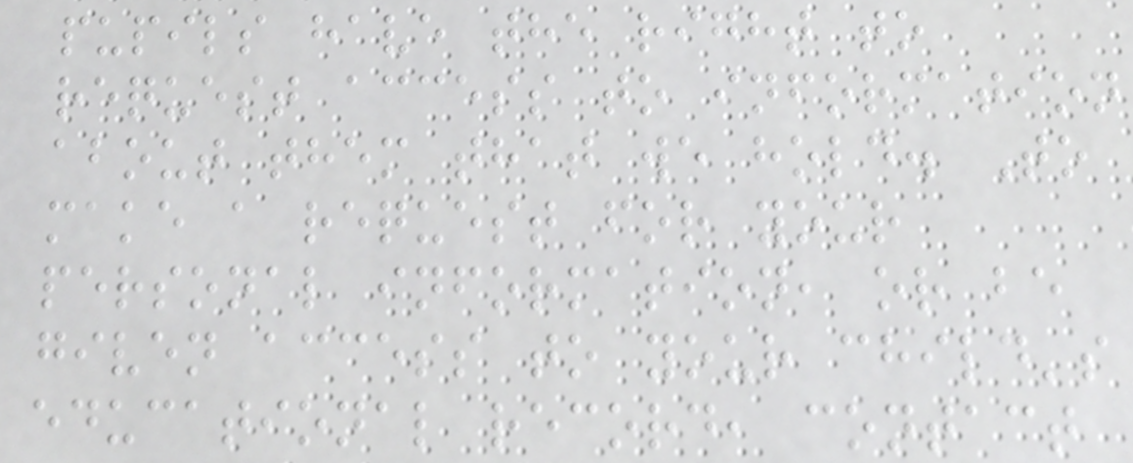pupils have the right to
request access to information
about them that we hold. To
make a request for your
personal information, or be
given access to your child's
educational record, contact
